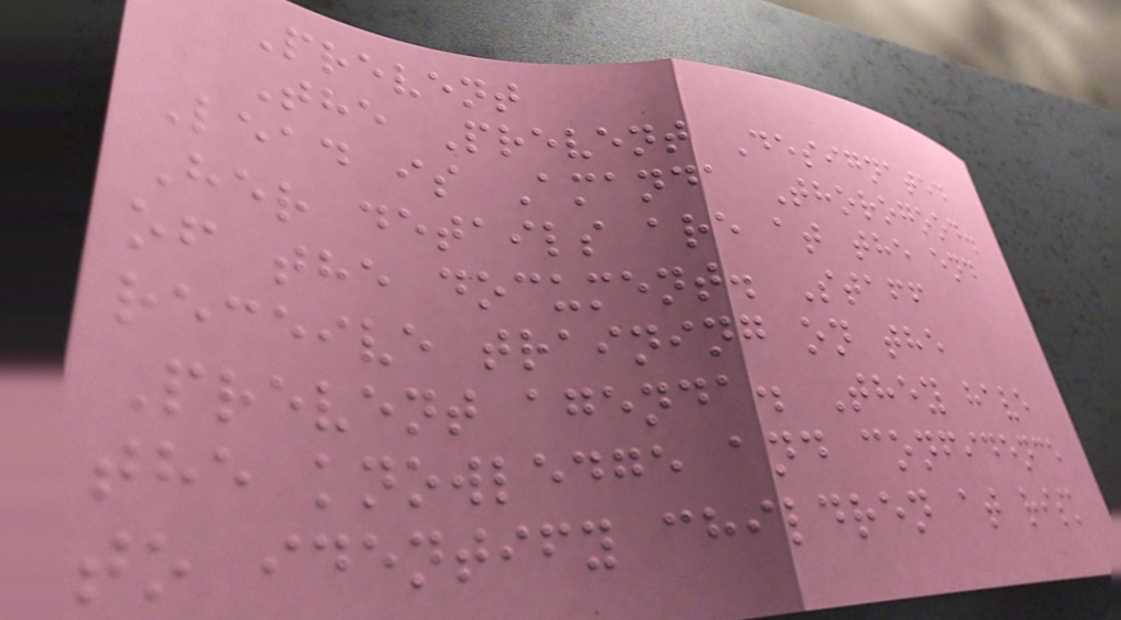Prevent
The Prevent Designated
Lead is Amanda Thorogood.
Her details are at the end
of the document. Staff
receive training on the
Prevent agenda. They have
the knowledge and confidence
to identify children at risk
